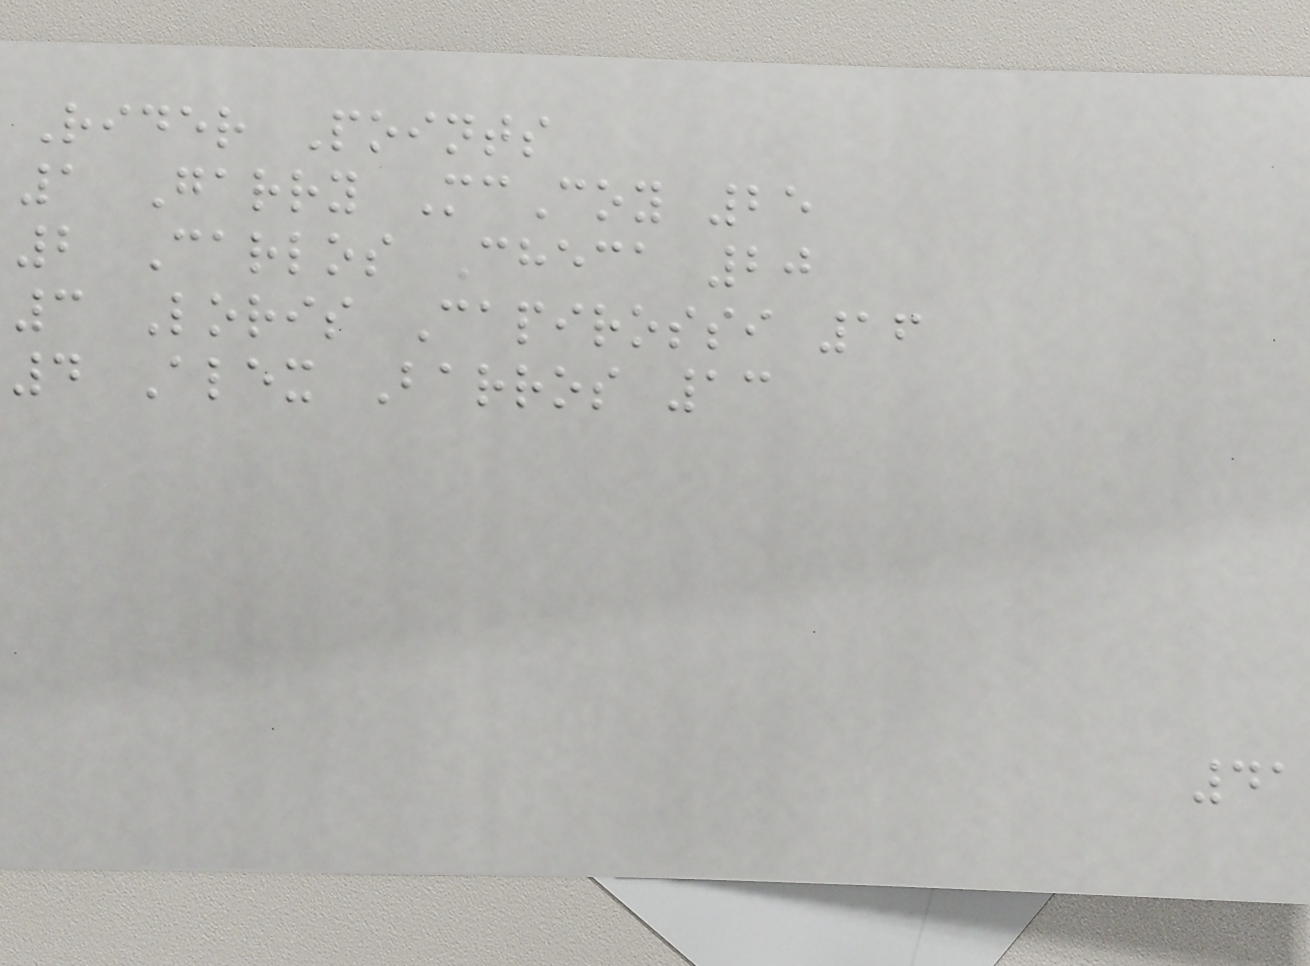Rider Points
1 Garry McCoy 25
2 Carlos Checa 20
3 Loris Capirossi 16
4 Alex Barros 13
41
